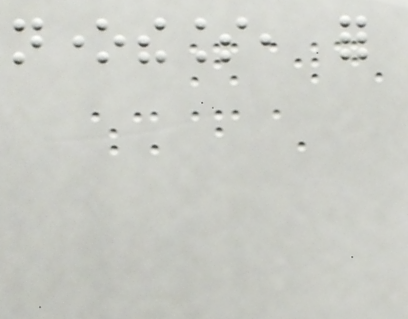nonetheless, for
